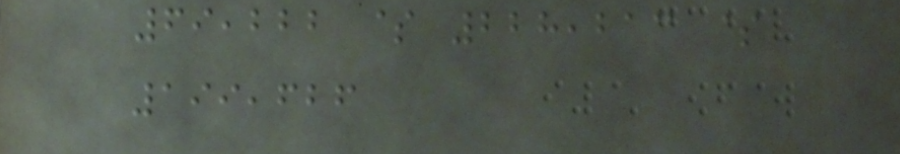69,222 $ 228,213 $
199,626
